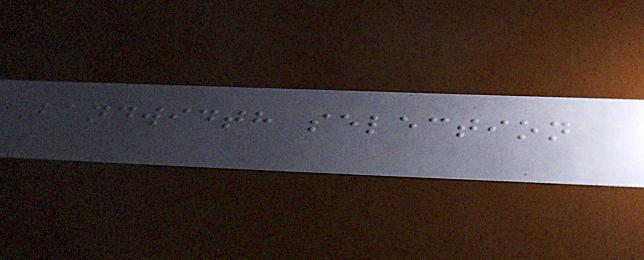Bandwidth selection
